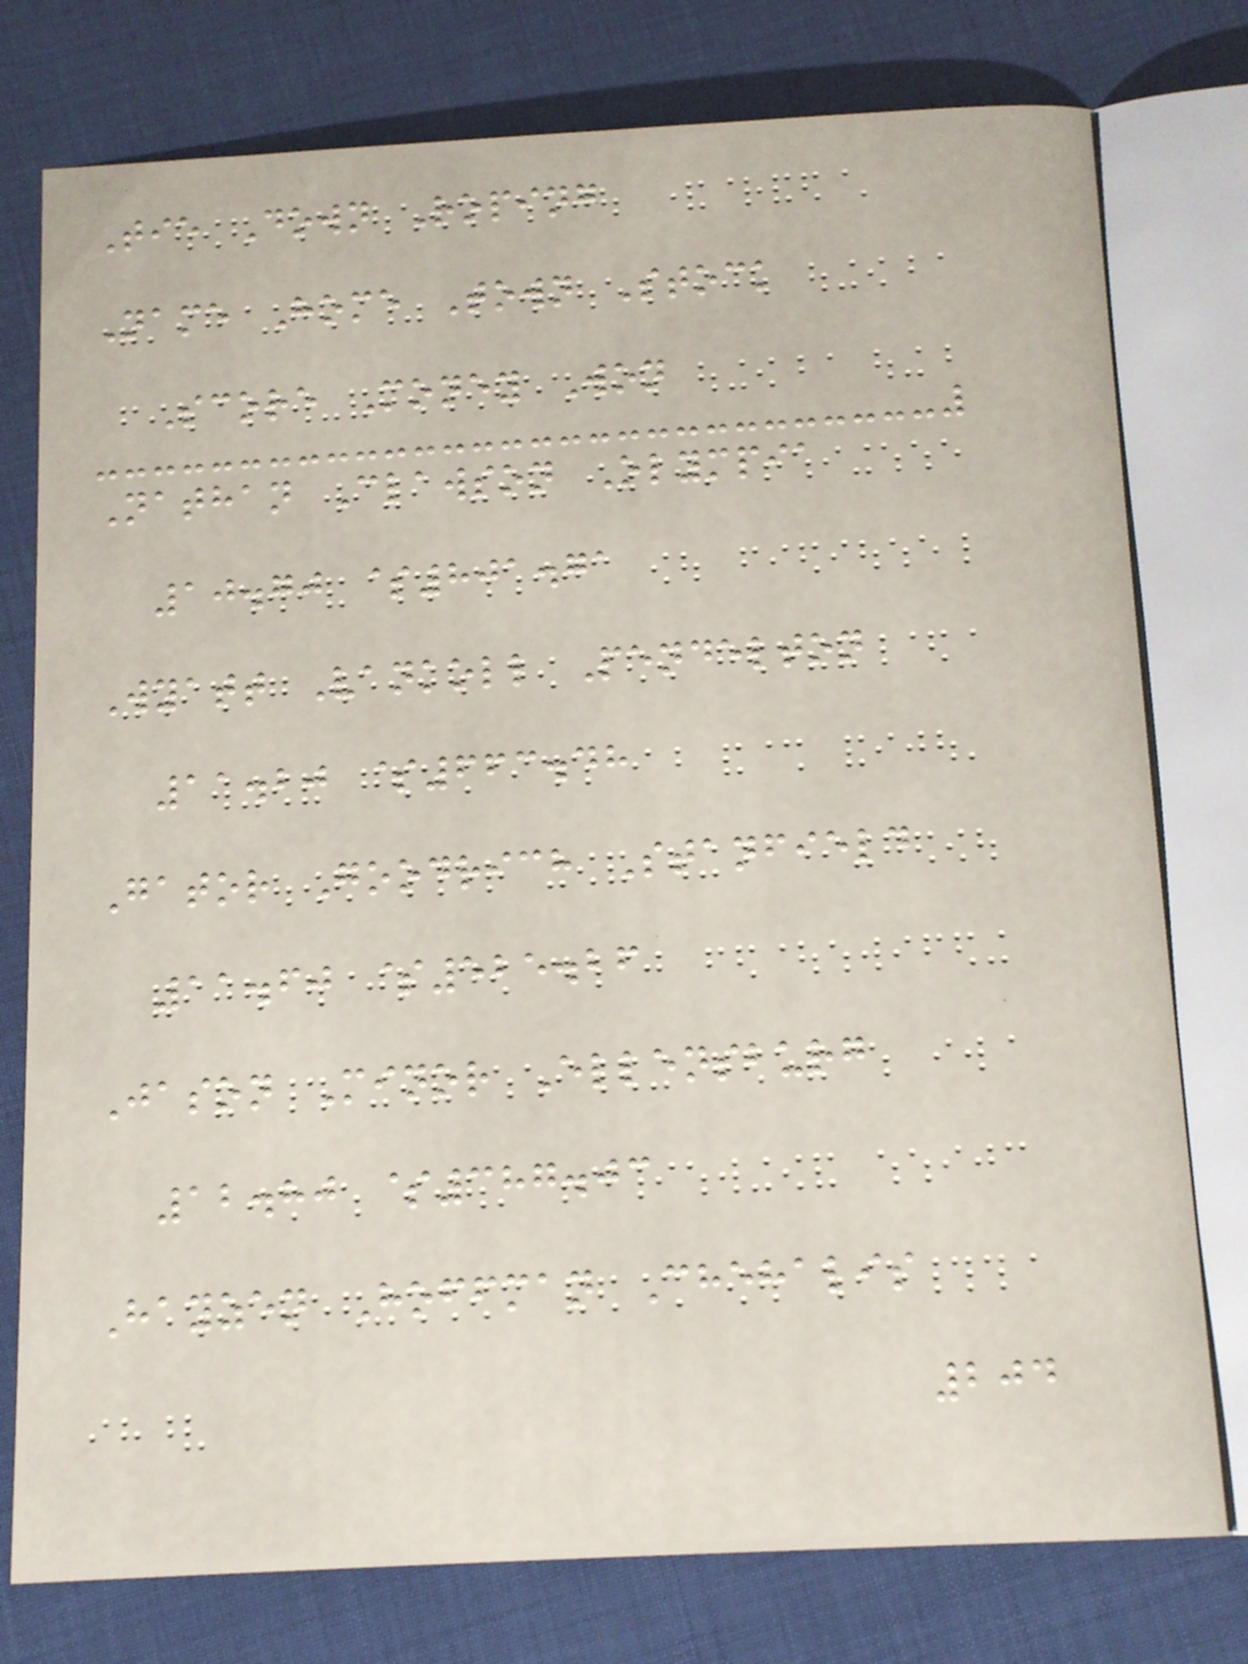Tie Down Roping
Name Home Town Stock
Score Money Won
Nathan Clawson Olympia
10.70 $801.71
Wyatt Vankoll Pendelton
11.20 $663.48
Gator Goodrich Stanfield
11.60 $525.26
Jason Minor Ellensburg
12.80 $387.03
Hayzen Hoffman Chehalis
204
